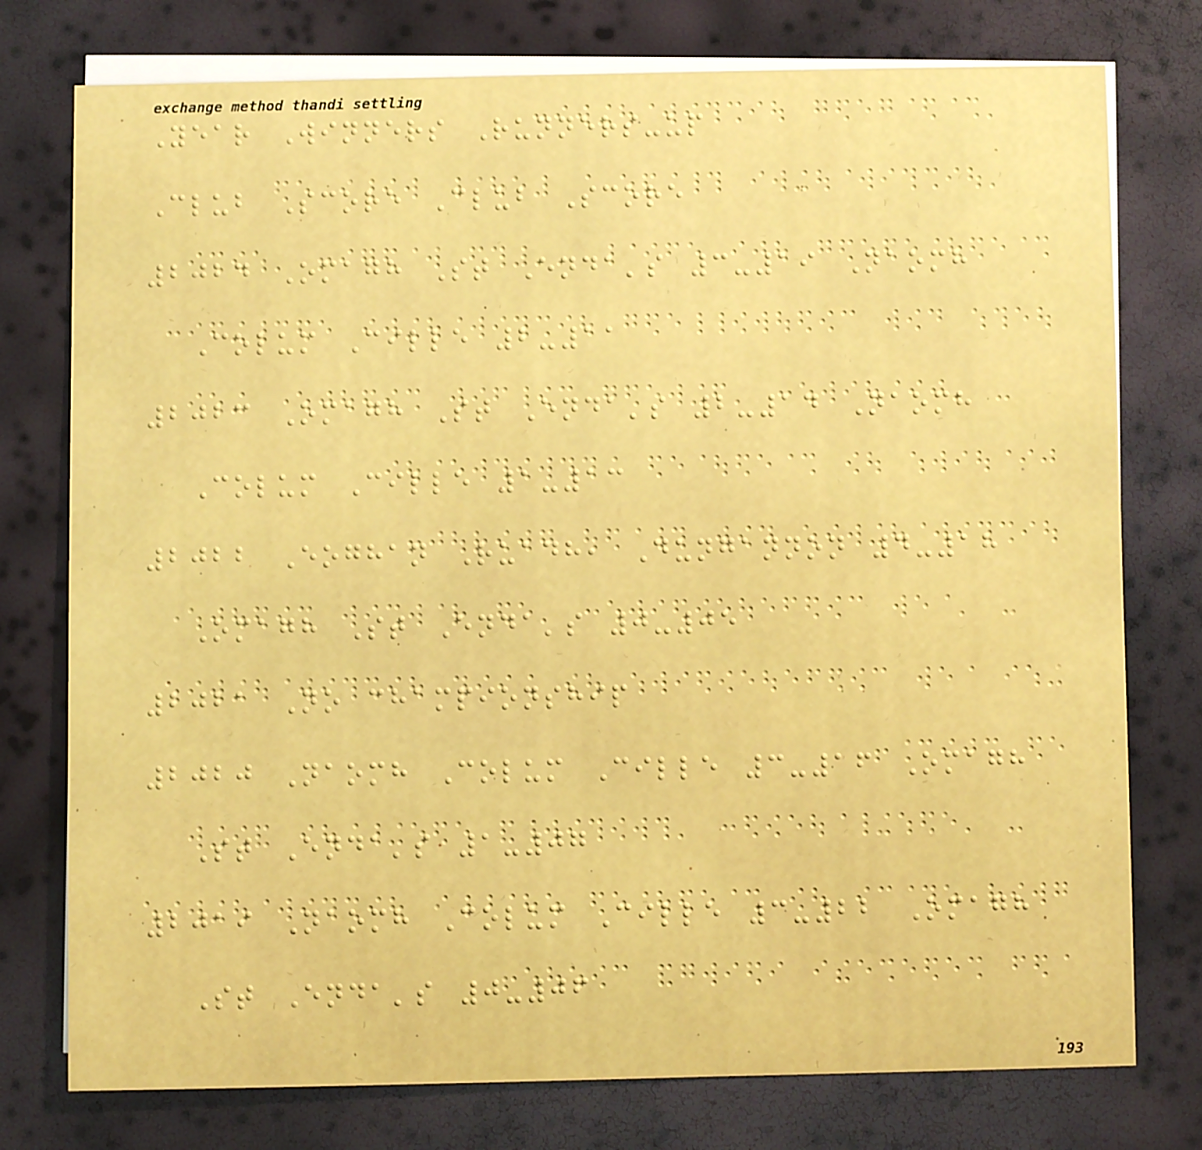Year Winners Runners-up
Club Score Club Score
2024 Omagh St Enda's 3-19 Naomh
Colum Cille 2-11
2023 Omagh St Enda's 2-14 Naomh
Colum Cille 1-13
2022 Eoghan Ruadh, Dungannon 4-18
Omagh St Enda's 0-05
2021 No championship
2020 Naomh Colum Cille 3-16 Omagh
St Enda's 1-07
2019 Naomh Colum Cille 3-22 Omagh
St Enda's 0-06
